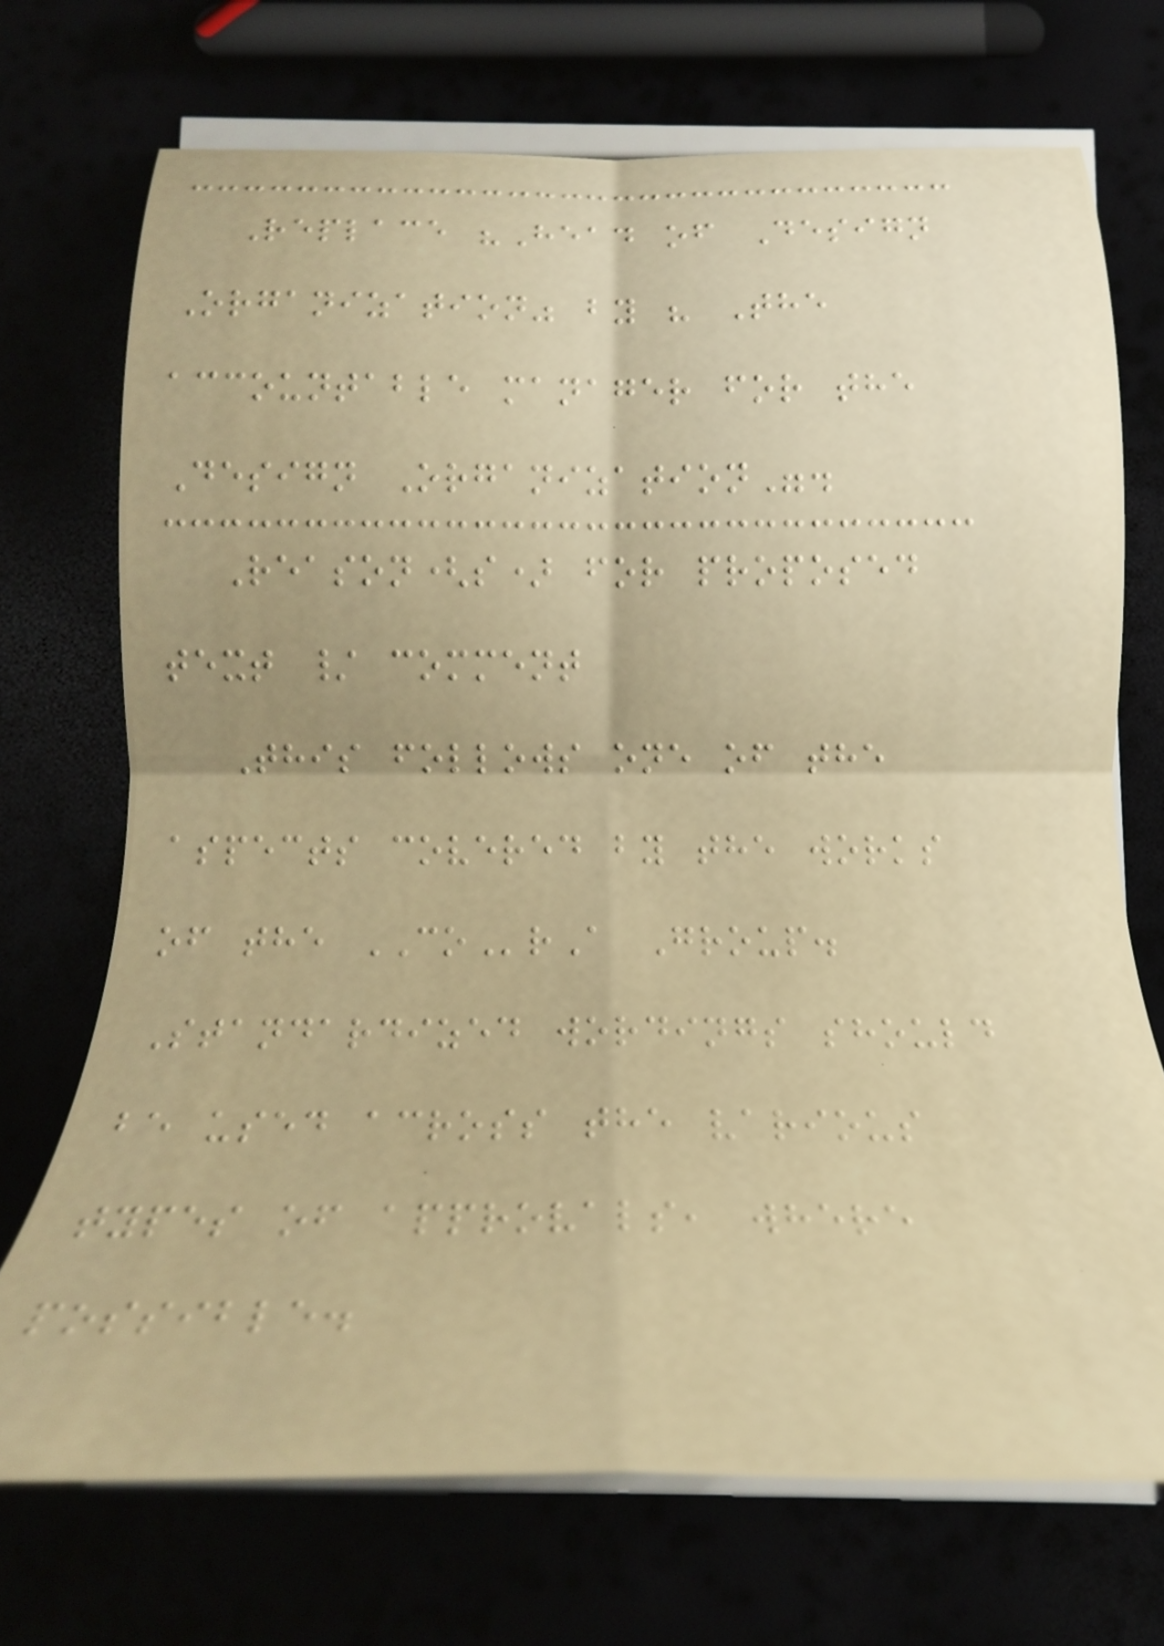Replace "Head of Design
Organization" by " The
accountable manager for the
Design Organization".
Reason(s) for proposed
text / comment
This follows one of the
aspects covered by the works
of the COrA Group.
Standardized wordings should
be used across the various
types of approvals, where
possible.
